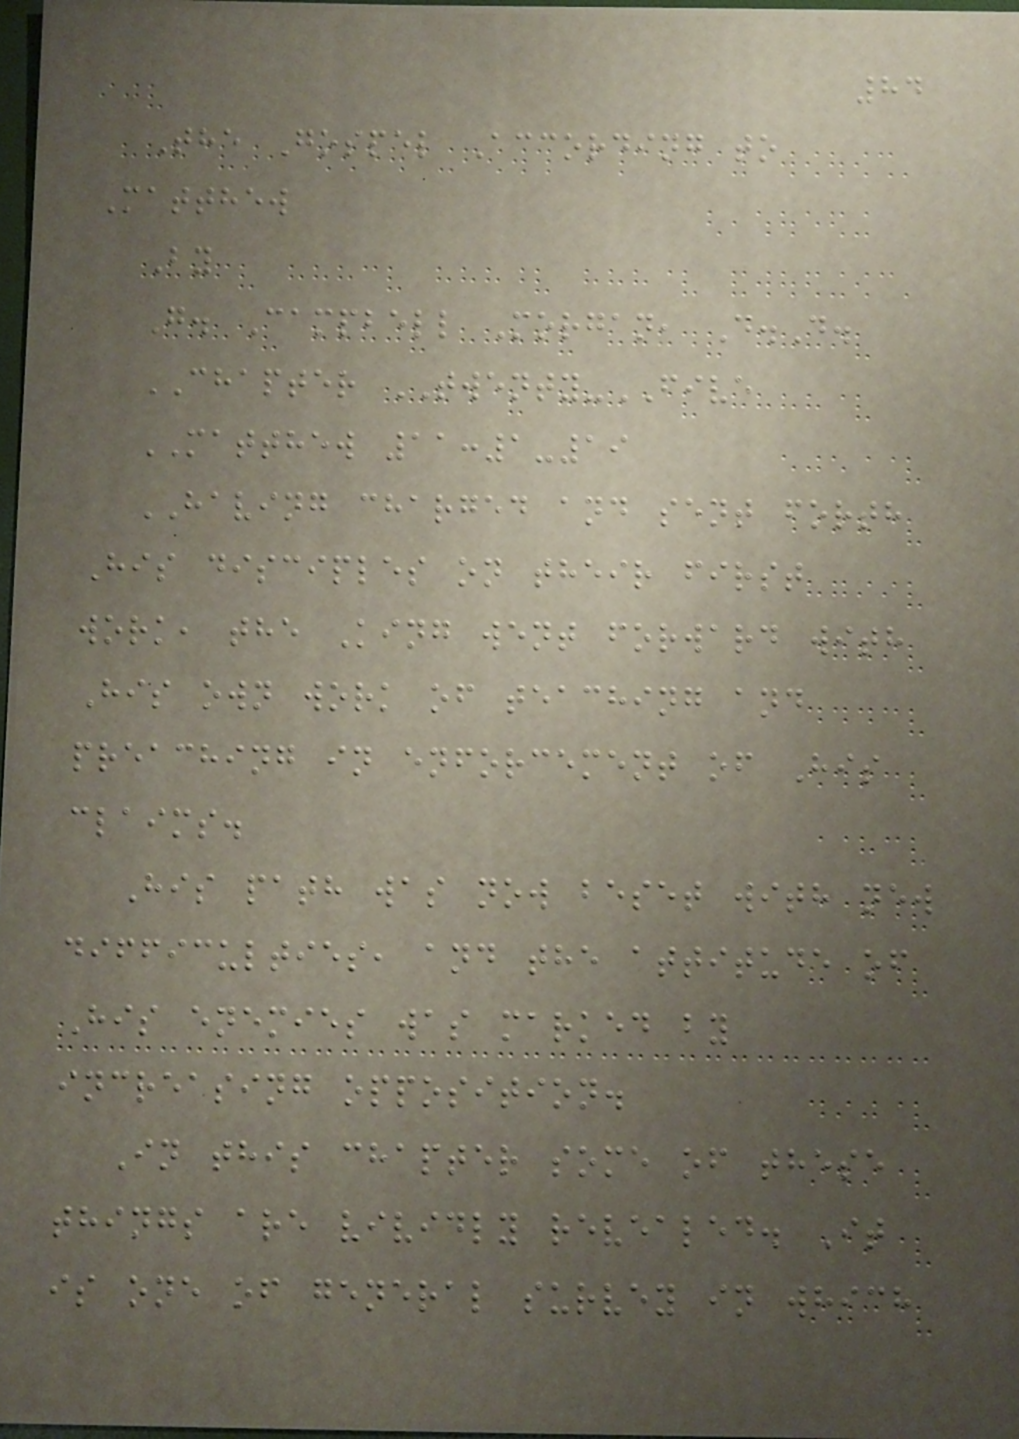84
The Gospel According to
Matthew
By
G. Campbell Morgan, D.D.
CHAPTER TWENTY-FIVE
MATTHEW 11:1-19
HAVING charged and sent forth
His disciples on their first
work, the King went forward with
His own work of teaching and
preaching in enforcement of His
claims.
His path was now beset with new
difficulties, and the attitude of
His enemies was marked by
increasing opposition.
In this chapter some of these
things are vividly revealed. It
is one of general survey in which
